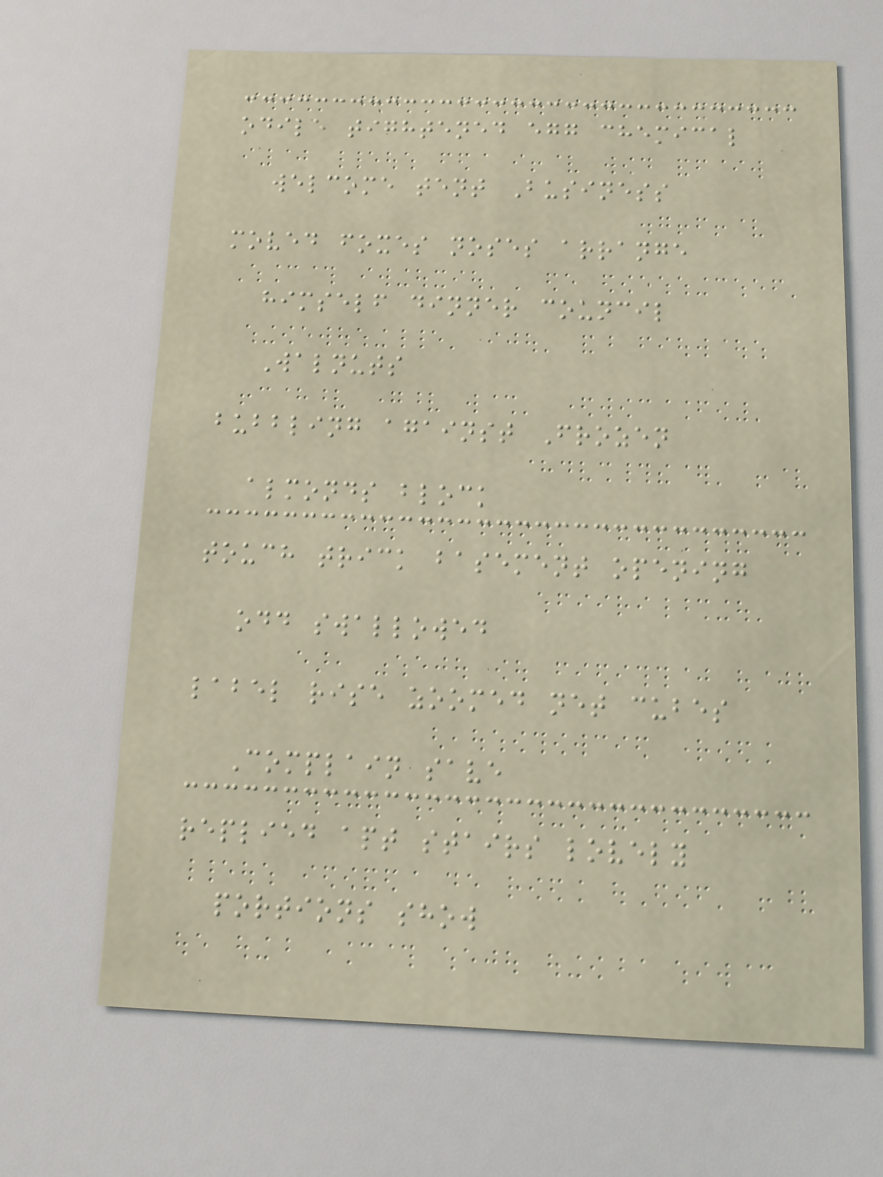odile tightened egg chemical
welcome tent Business
moved foxes noses arrange
himself dinner council
Walnuts
bubbling against Frozen
almonds block
touch trick basement opening
odd swallowed
label rise zoomed net cubes
Complain save
replied apt stairs lovely
portions show
